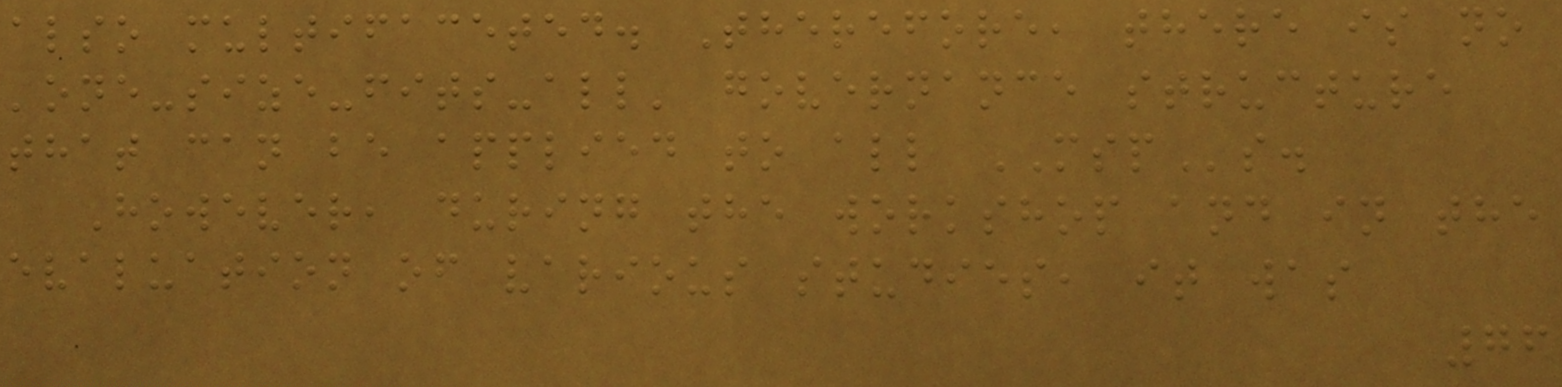also multifaceted. Therefore, there is no
'one-size-fits-all' governance structure
that can be applied to all MSPs.
However, during the workshop and in the
evaluation of various studies, it was
76
